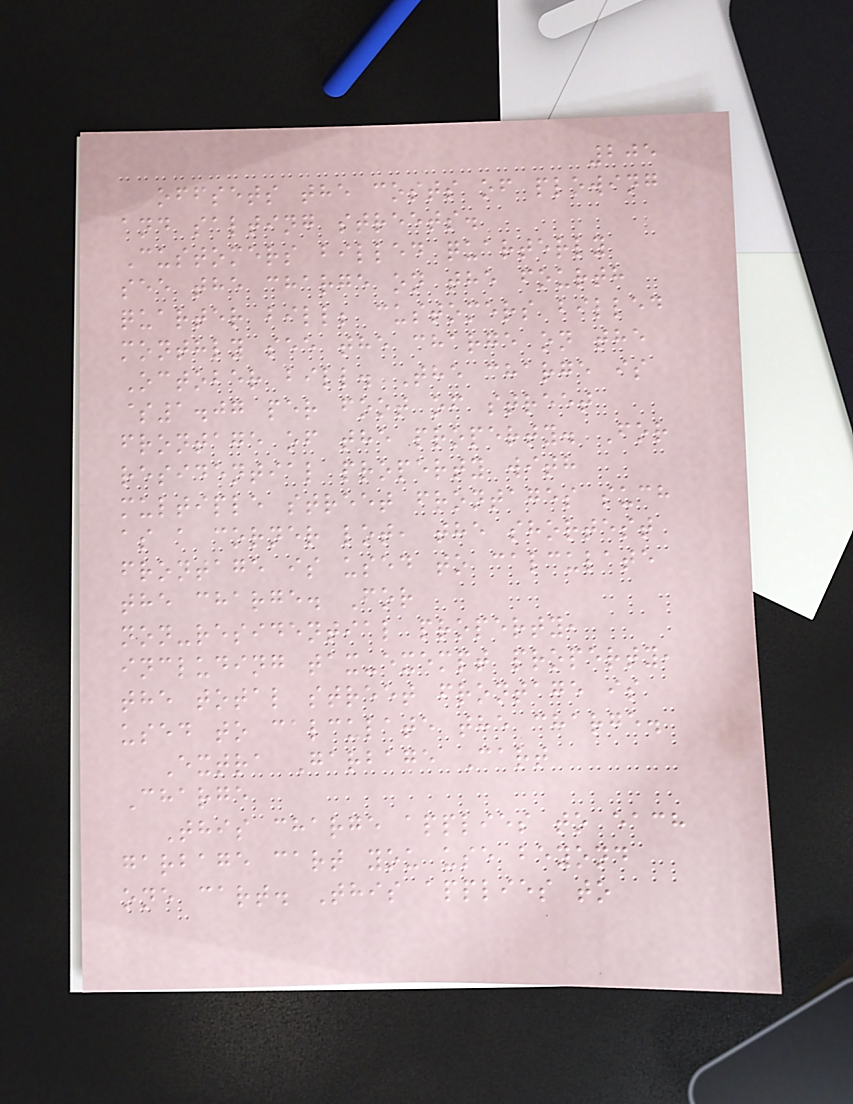205
offsets the costs of plowing
and salting streets.
Customers billed quarterly
see the charge on the fourth
quarter bill; customers billed
monthly see the charge on the
October bill. The charge is
$1.07 per foot of street
frontage of the property. For
residential property with
multiple street frontages such
as a corner lot, the shortest
frontage is used to calculate
the charge. For
non-residential property,
including tax-exempt property,
the total street frontage is
used to calculate the charge.
Extra Garbage Cart
Charge
This charge applies to each
garbage cart you use beyond
one cart. This applies to
